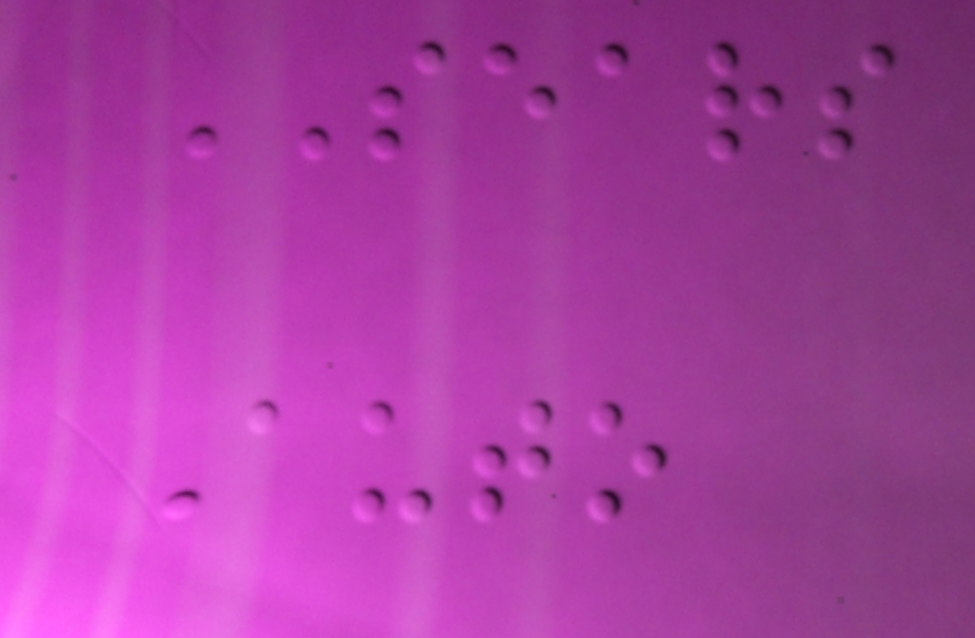SEARS
Auto
